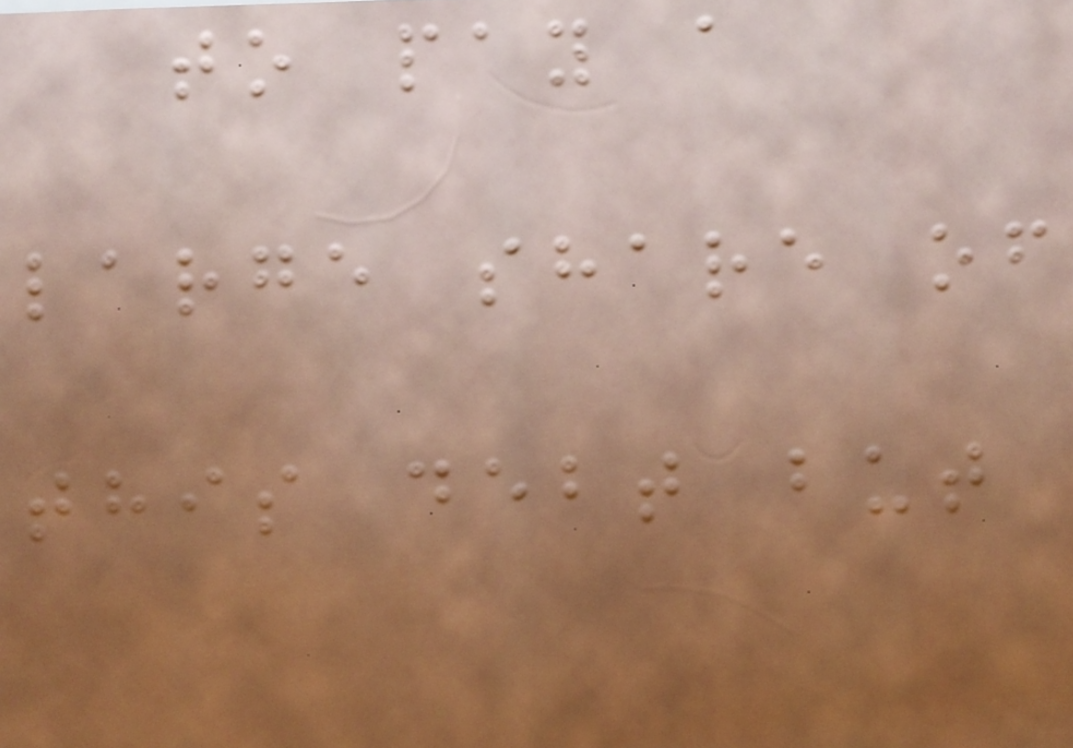to pay a
large share of
this debt but
